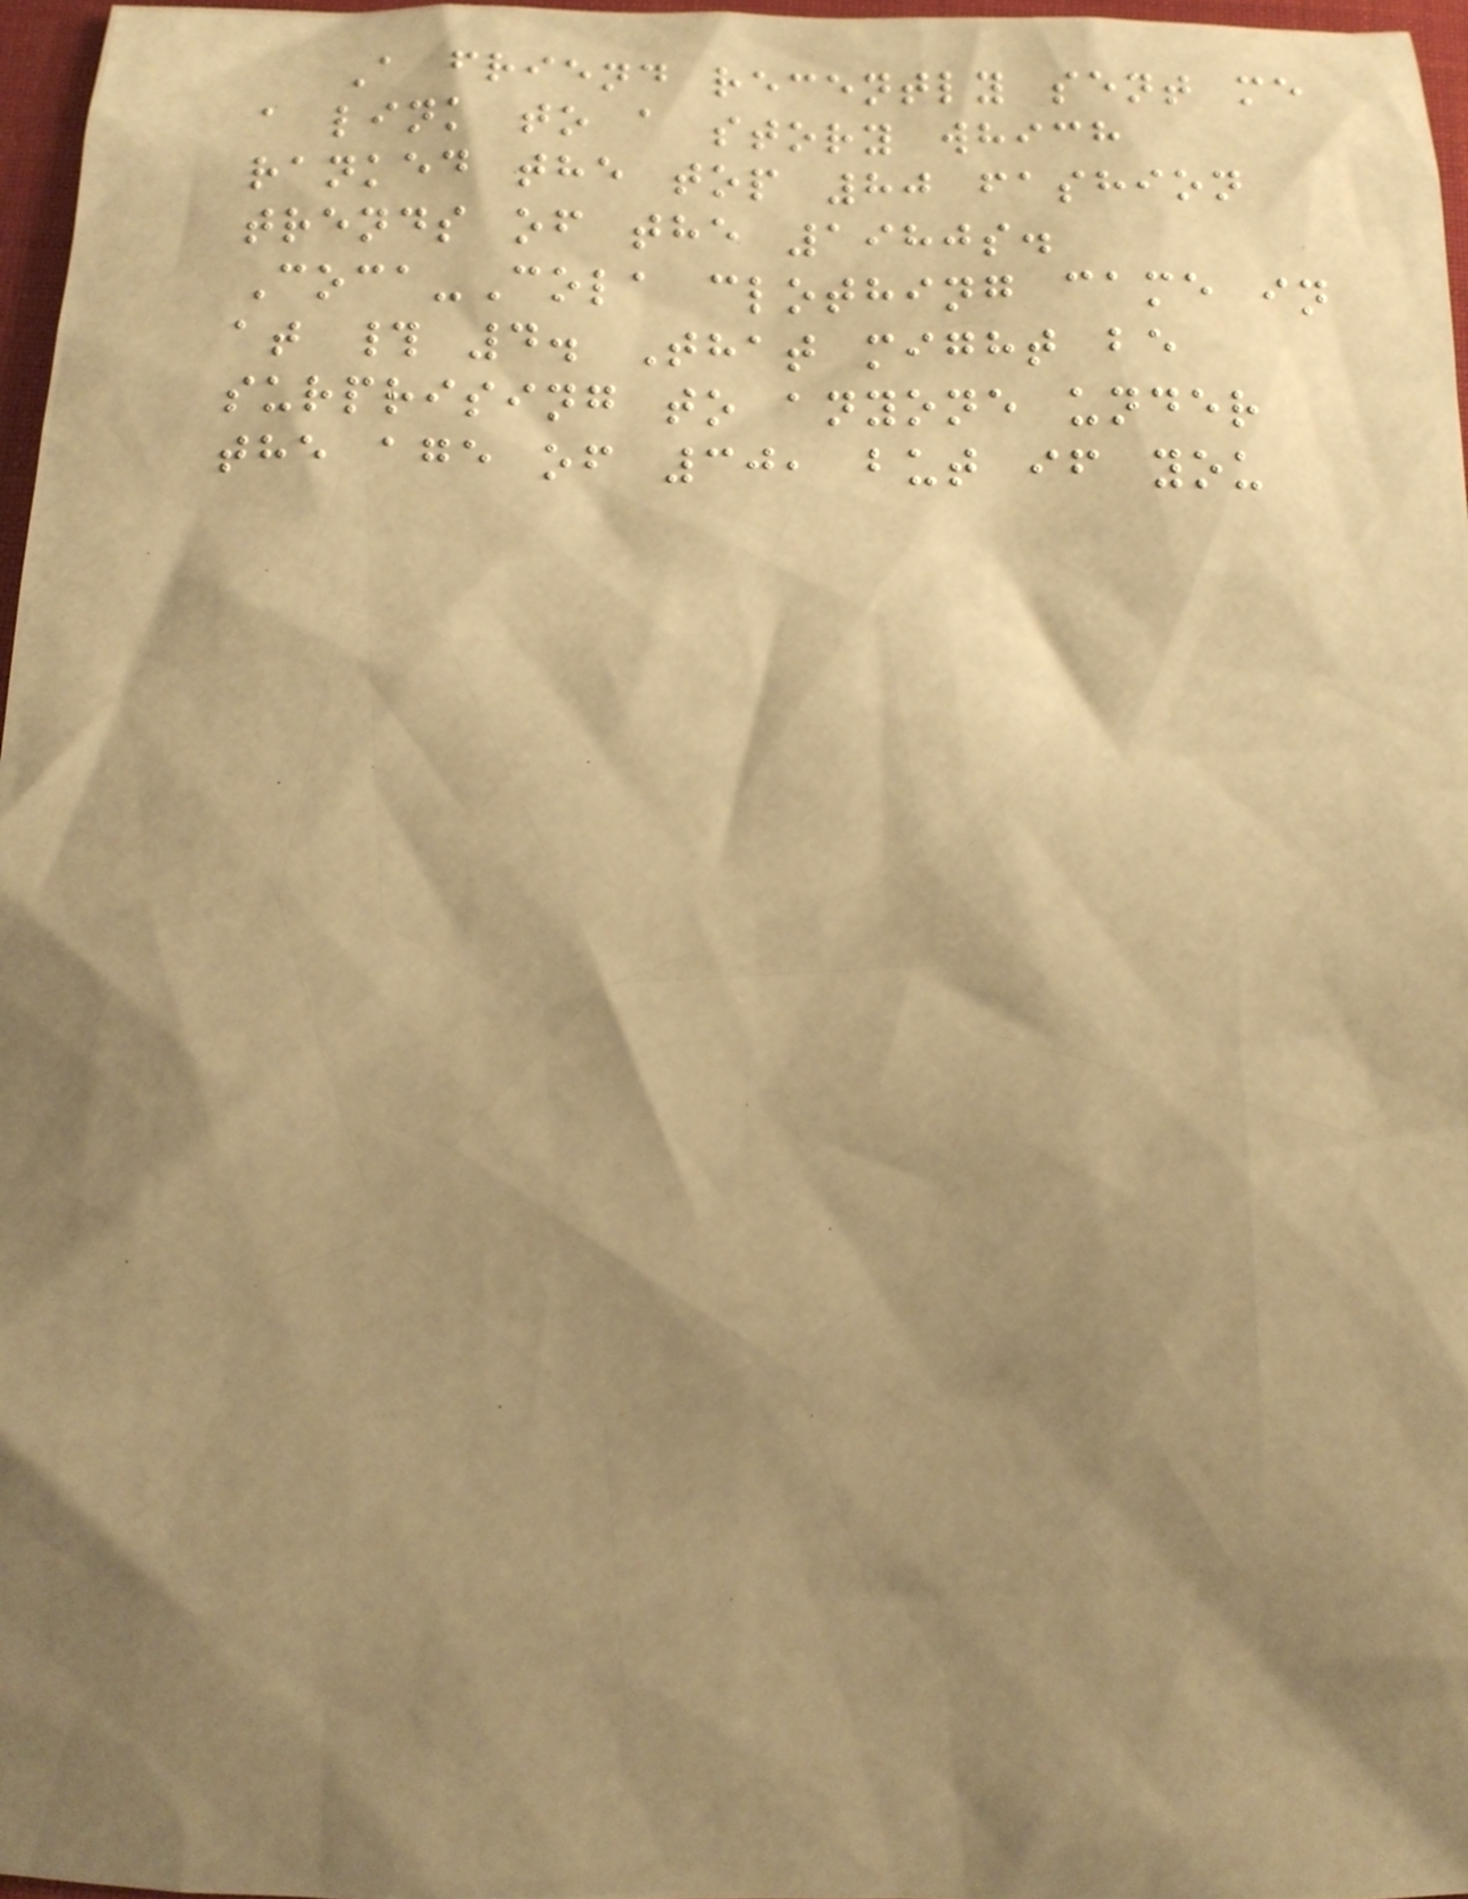A friend recently sent me
a link to a story which
ranked the top 80 fashion
trends of the 1980s.
Coca-Cola clothing came in
at # 4. That might be
surprising to anyone under
the age of 30, but if you
